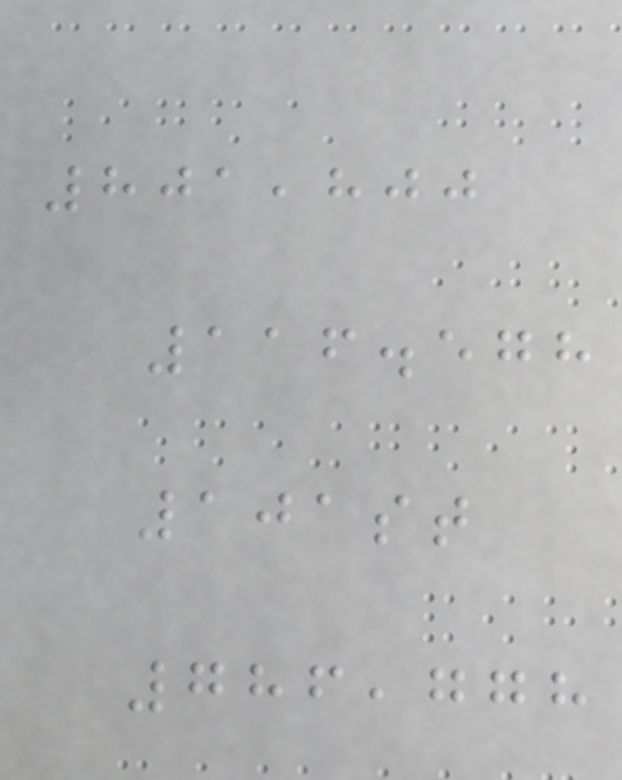801,800
116.578
101st
786,778
